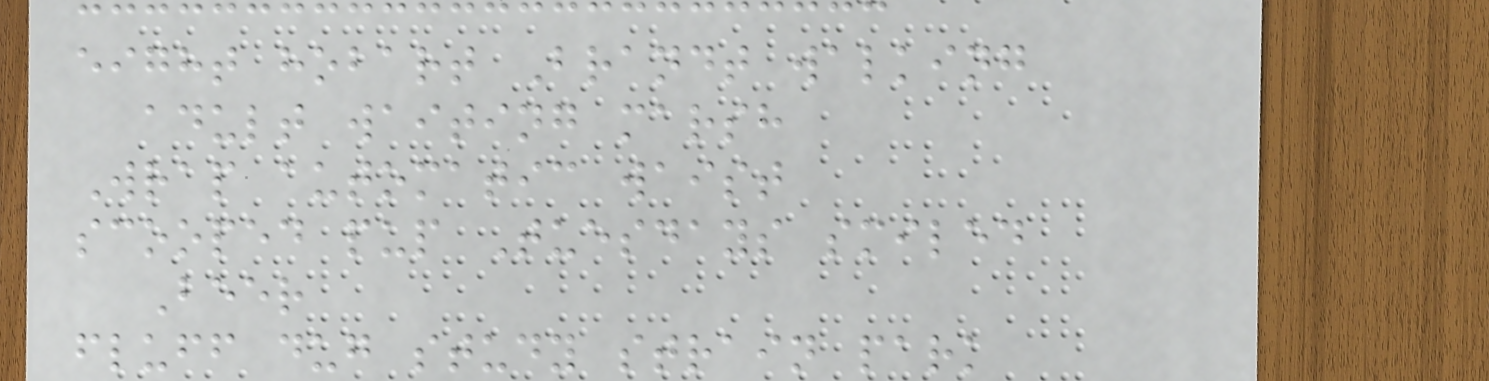eight hobart Brandt walking
adult waiting marsh
Wrap automatic waist
scooped pup Tuesdays smiled
Beer
fluff dug study strain park
